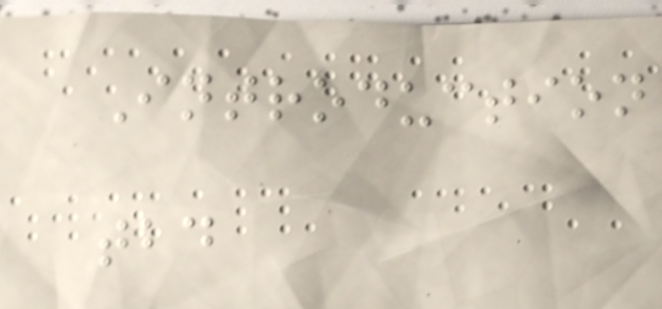Introduction
tbd
